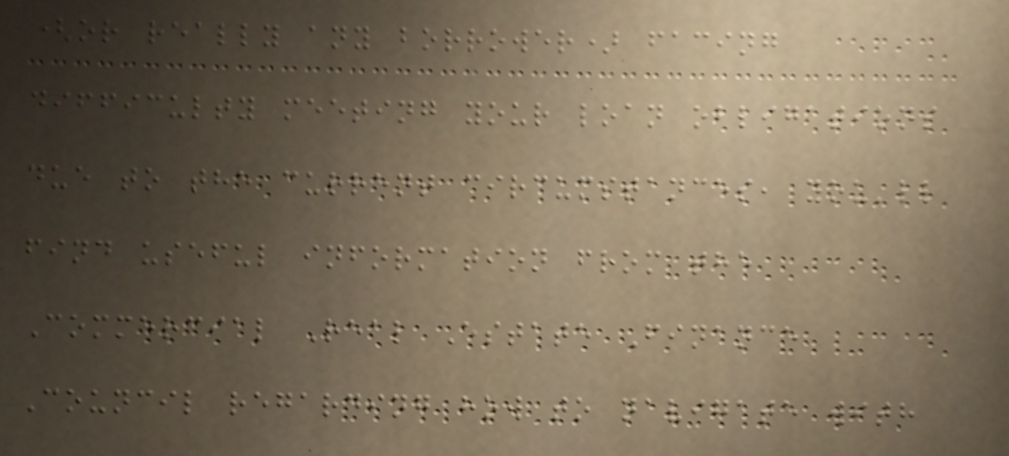(or really any borrower) facing
difficulty meeting your loan obligations
due to the current circumstances, you'll
find useful information from the
Commercial Real Estate Finance
Council regarding how to navigate with
